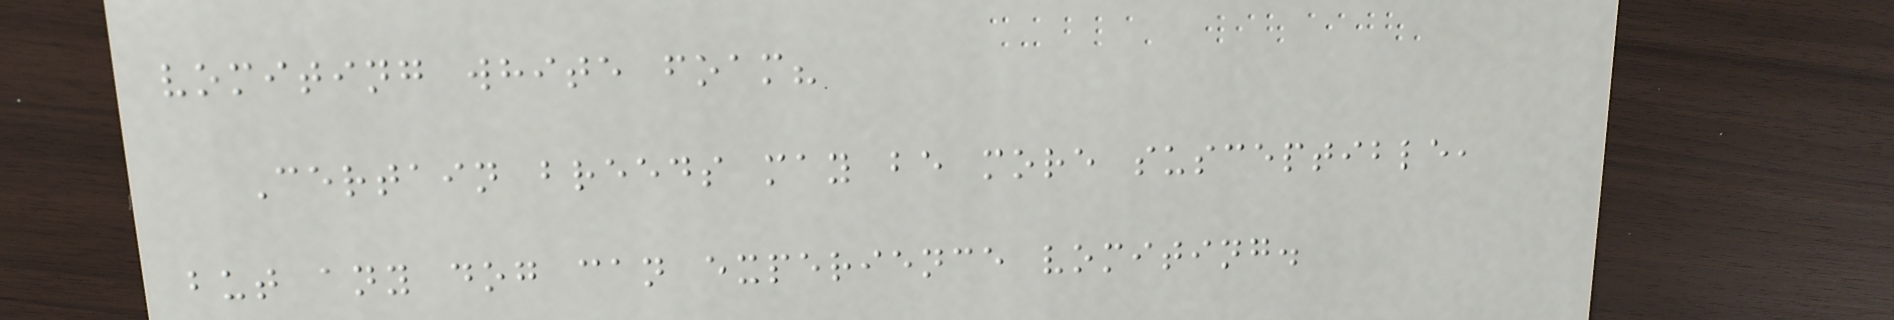vomiting white foam?
Certain breeds may be more susceptible,
but any dog can experience vomiting.
